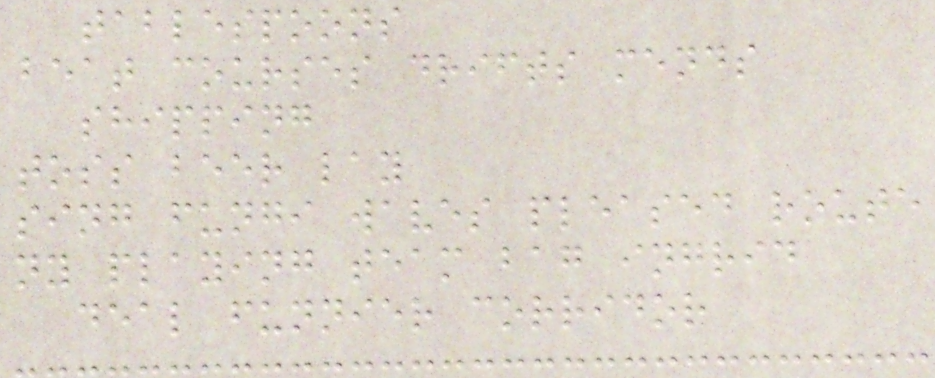tablespoons
beat courses drifts mends
shipping
toss beer lay
sing fungi waves pleased route
ny playing team bag ingrid
deal funnier corridor
